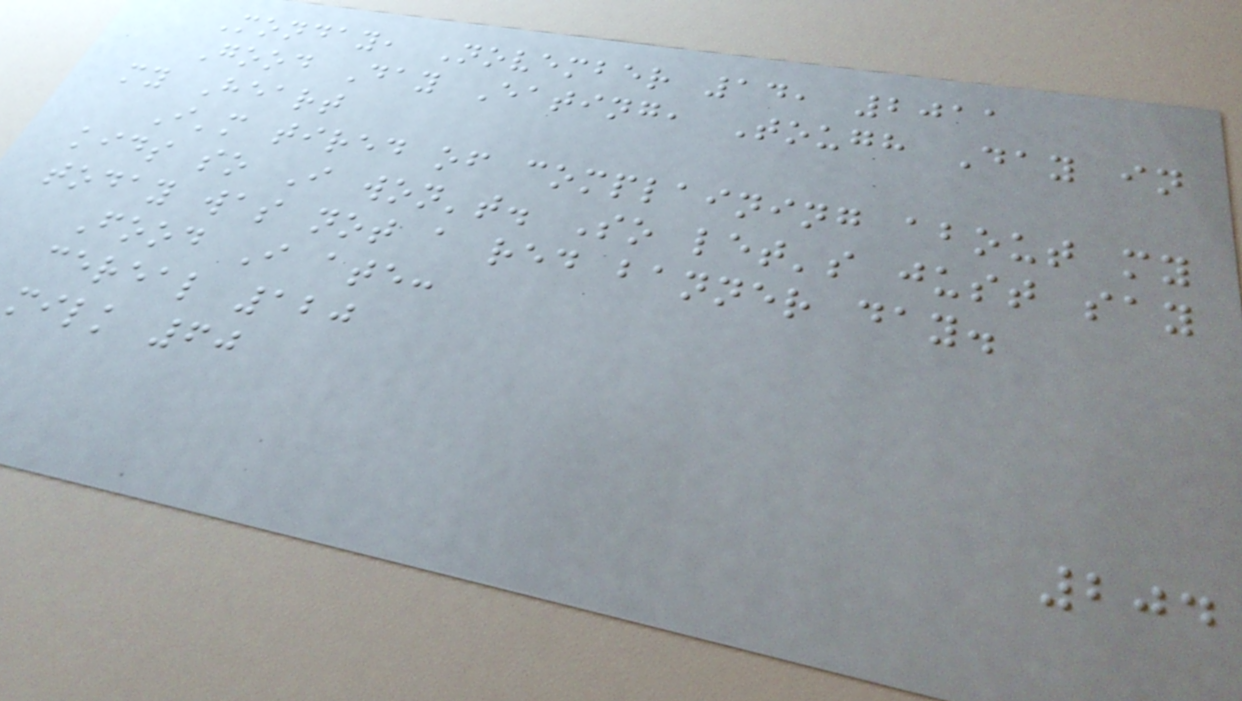Monday, November 14, 2011
Good Day Eating, Tough Day in
my Heart
I'm tired of complaining about my
kids so I won't. So let's just say
today was not a red banner day.
Food I ate:
cereal 120
milk 60
204
